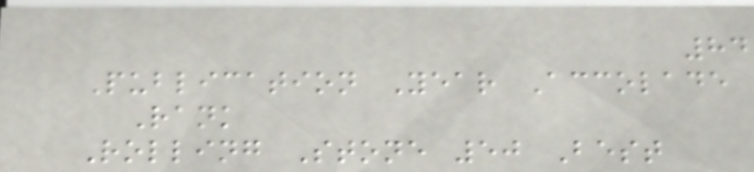84
Publication Year Accolade
Rank
Rolling Stone 50 Best
